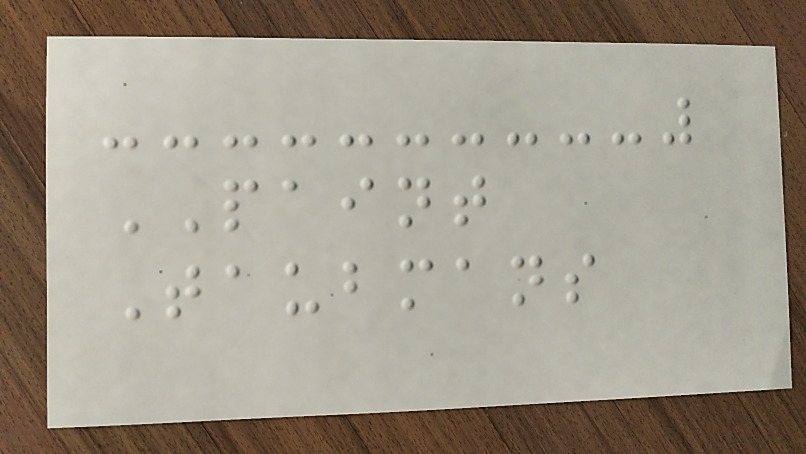PAINT
Taubmans
